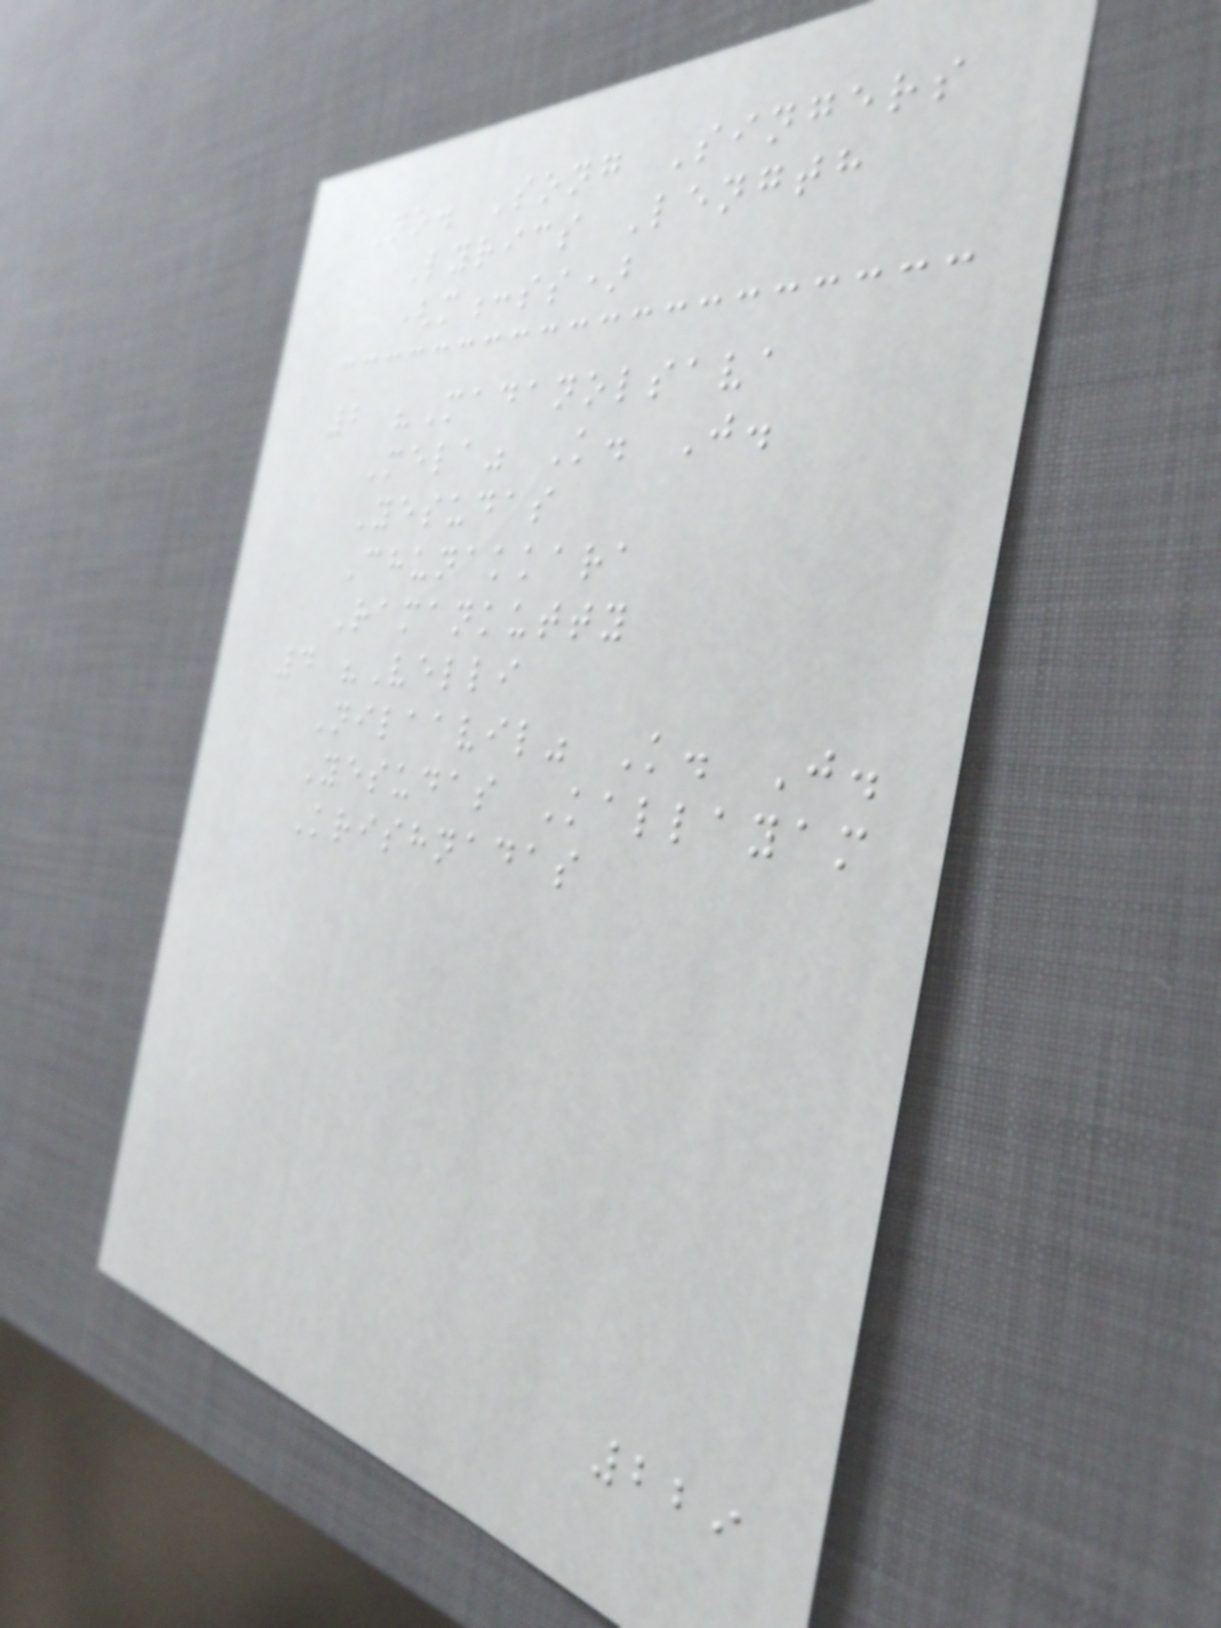No. Song Singers
Lyrics Length
(m:ss)
2 "Madanolsava
Mela" K. J.
Yesudas
Chunakkara
Ramankutty
4 "Velli
Nilaavil" K. J.
Yesudas Kallayam
Krishnadas
229
